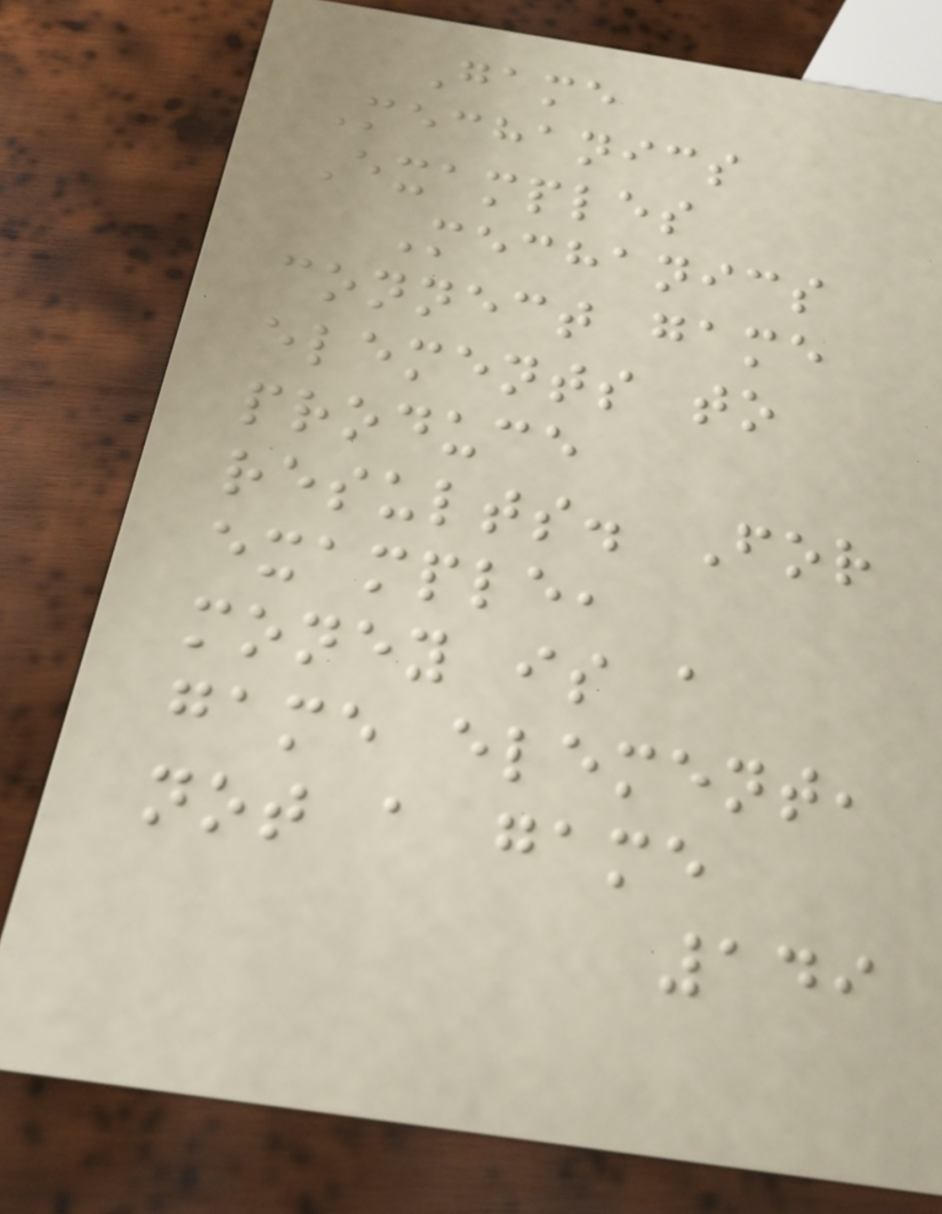Game
Mechanics
Examples
Mechanics
connect game
elements to
produce
results. For
example,
money is a
game element,
not a game
149
